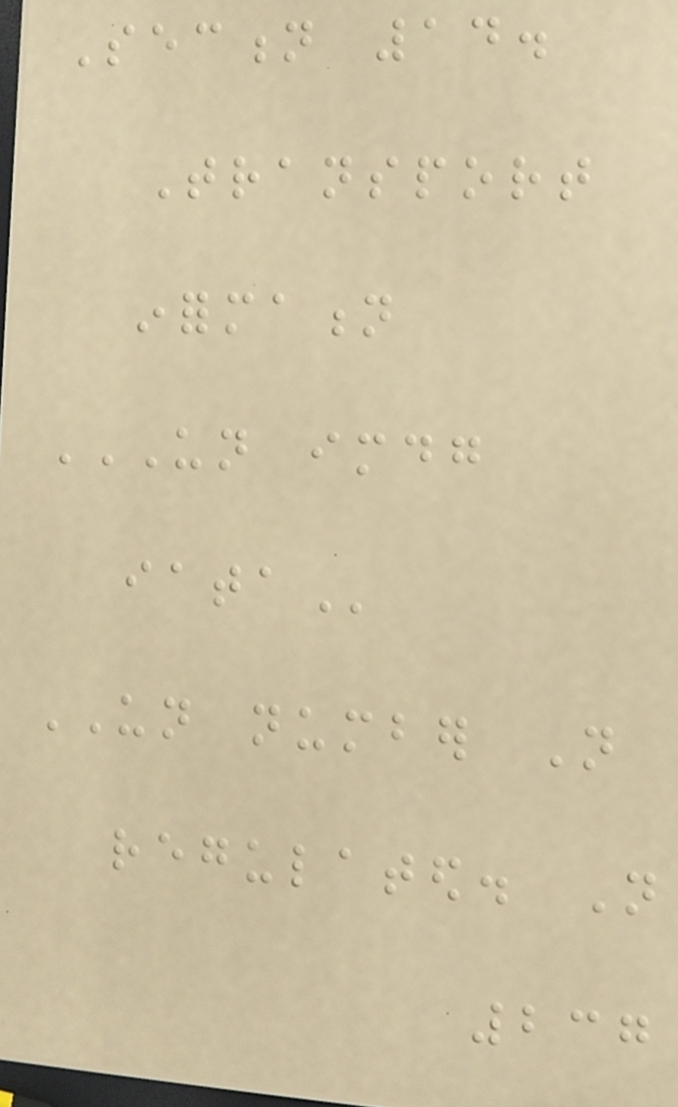Section 14.
Transport
information
UN IMDG
IATA
UN number Not
regulated. Not
237
